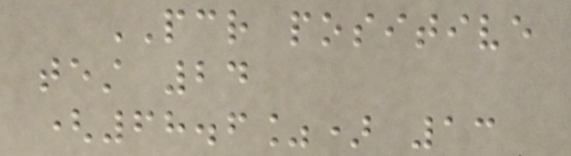PCR positive
test 24
(68.6%) 13
